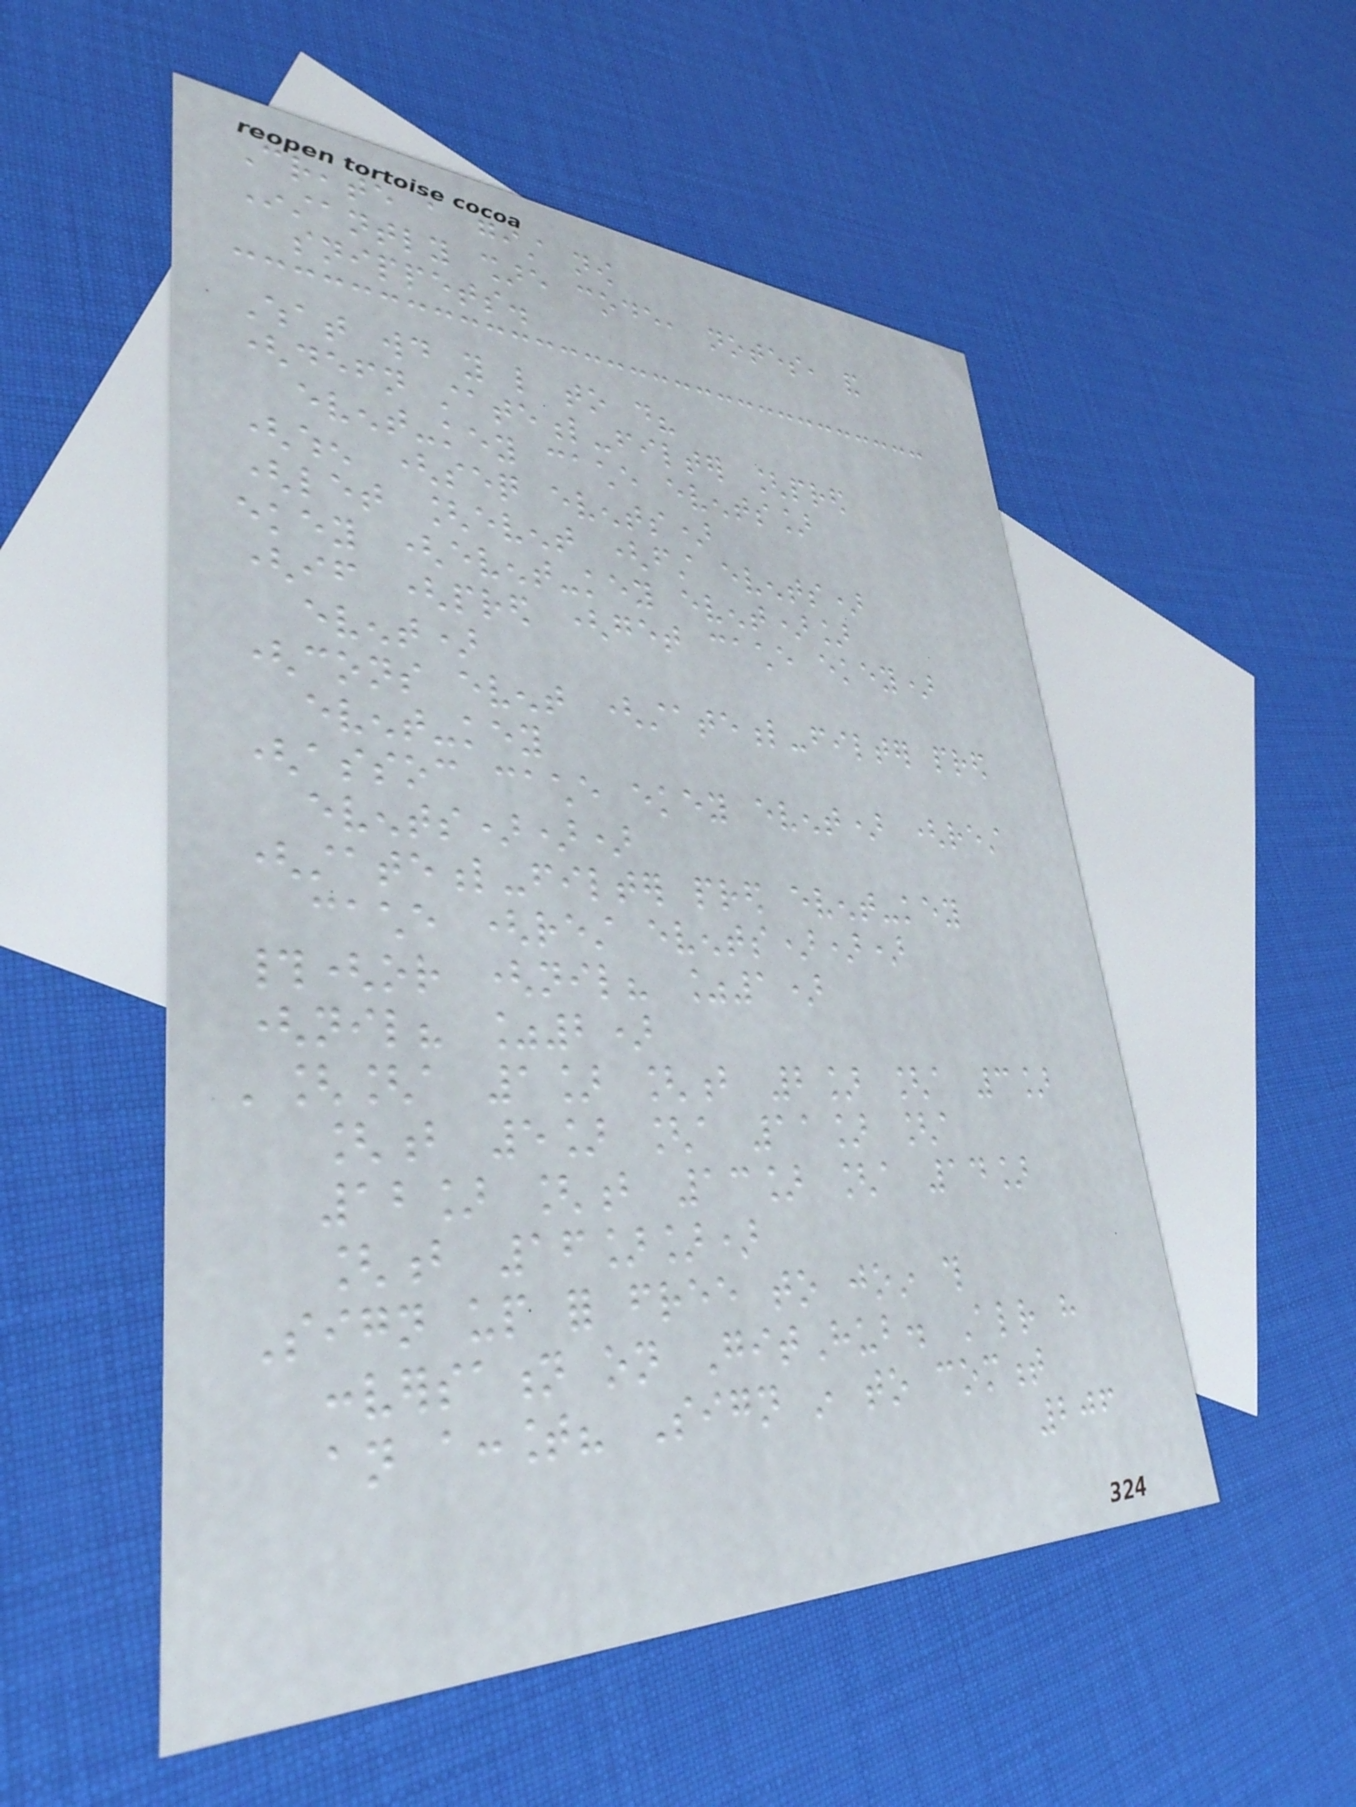Create a gist now
Instantly share code, notes, and
snippets.
What would you like to do?
(defn stateful-filter [pred
event-key cache events]
(when (seq events)
(let [event (first events)
ekey (event-key event)]
(if (pred (get cache ekey)
event)
(cons event (stateful-filter pred
event-key
(assoc cache ekey event) (rest
events)))
(stateful-filter pred event-key
cache (rest events)))
#(or (nil? %1)
(nil? %2)
'[[a 1] [b 2] [a 3]
[b 5] [a 11] [a
12] [b 13] [a 14]
[b 16]])
Sign up for free to join this
conversation on GitHub. Already have
an account? Sign in to comment
206
